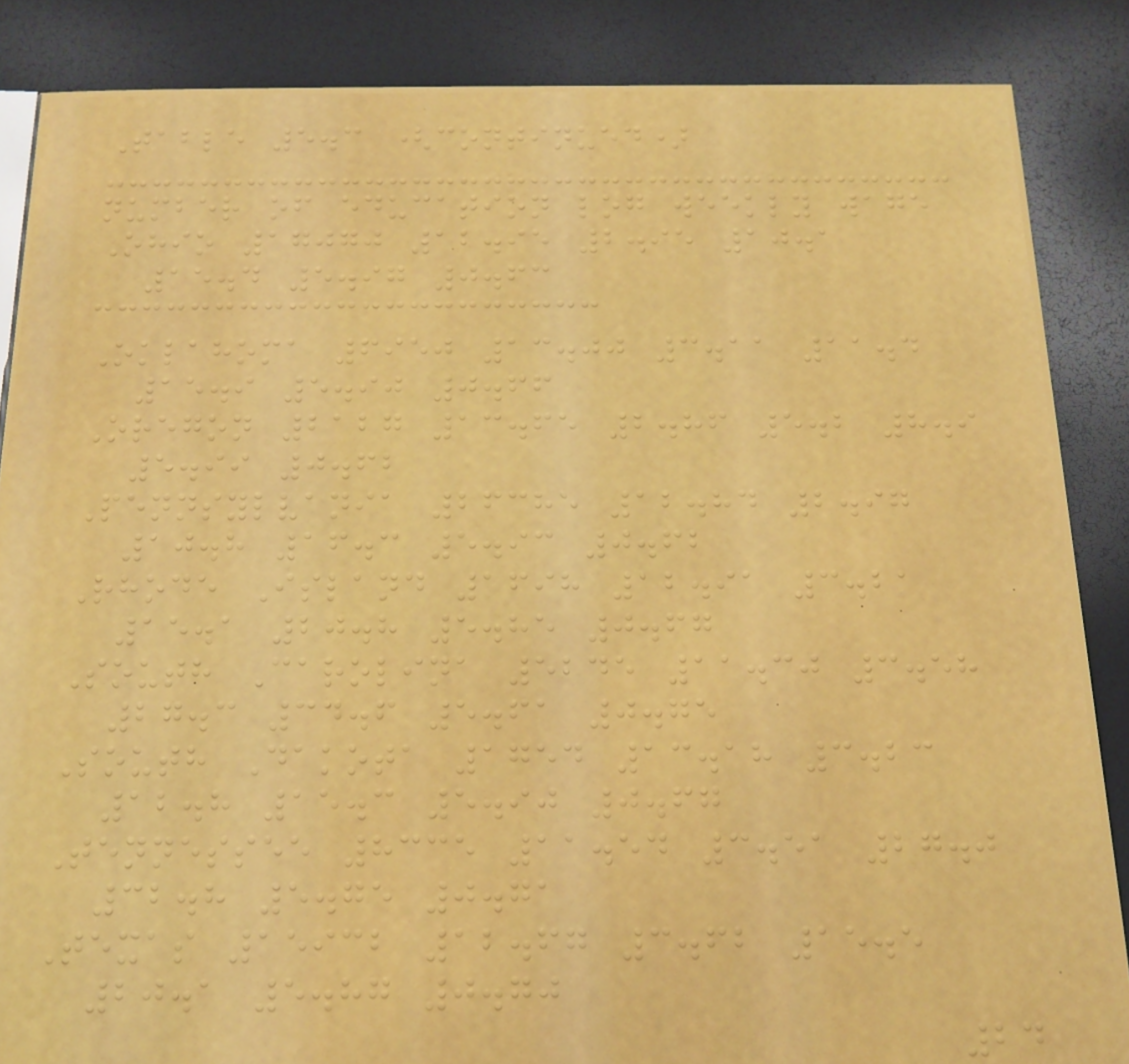Table 5.3 (continued)
number of education log weekly wage
Ohio 17070 12.95 2.95 10.1
15.4 5.97 0.63
Oklahoma 6950 13.00 3.11 11.4
15.9 5.90 0.66
Oregon 2127 13.65 2.86 5.2 8.9
5.99 0.62
Pennsylvania 26385 12.84 2.97
10.8 16.3 5.93 0.62
Rhode Island 1698 12.91 3.21
15.1 20.8 5.85 0.67
South Carolina 5245 11.30 3.58
27.3 34.6 5.61 0.75
South Dakota 1754 13.18 3.23
12.8 15.3 5.90 0.67
Tennessee 8335 11.54 3.51 27.0
32.8 5.75 0.71
Texas 15932 12.67 3.62 15.5
20.1 5.87 0.70
24
